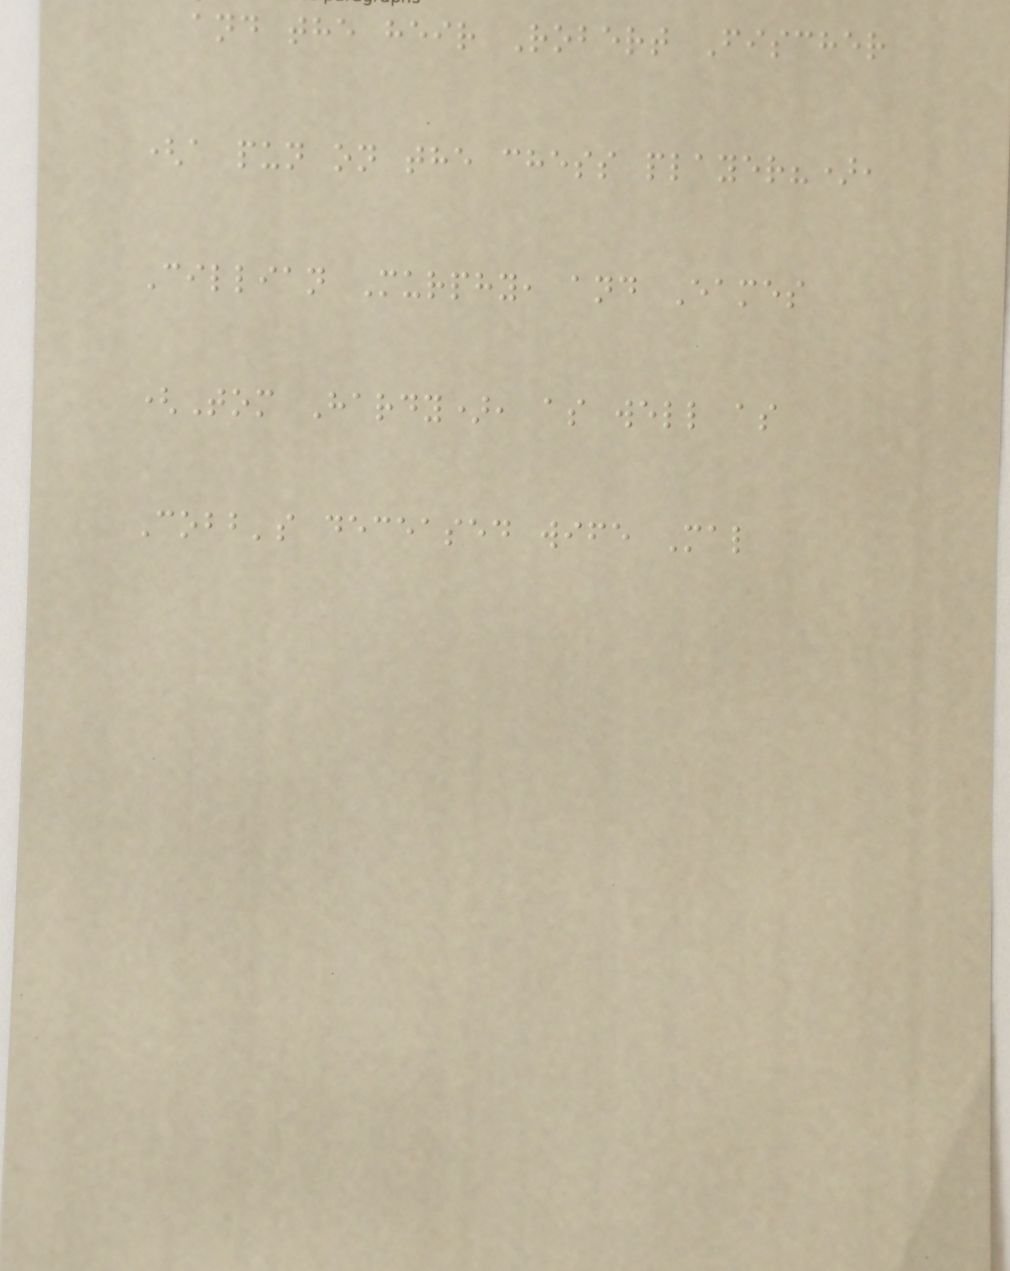and the heir Robert Fischer
(a pun on the chess player?),
Cillian Murphy, and Eames
(Tom Hardy), as well as
Cobb's deceased wife Mal
